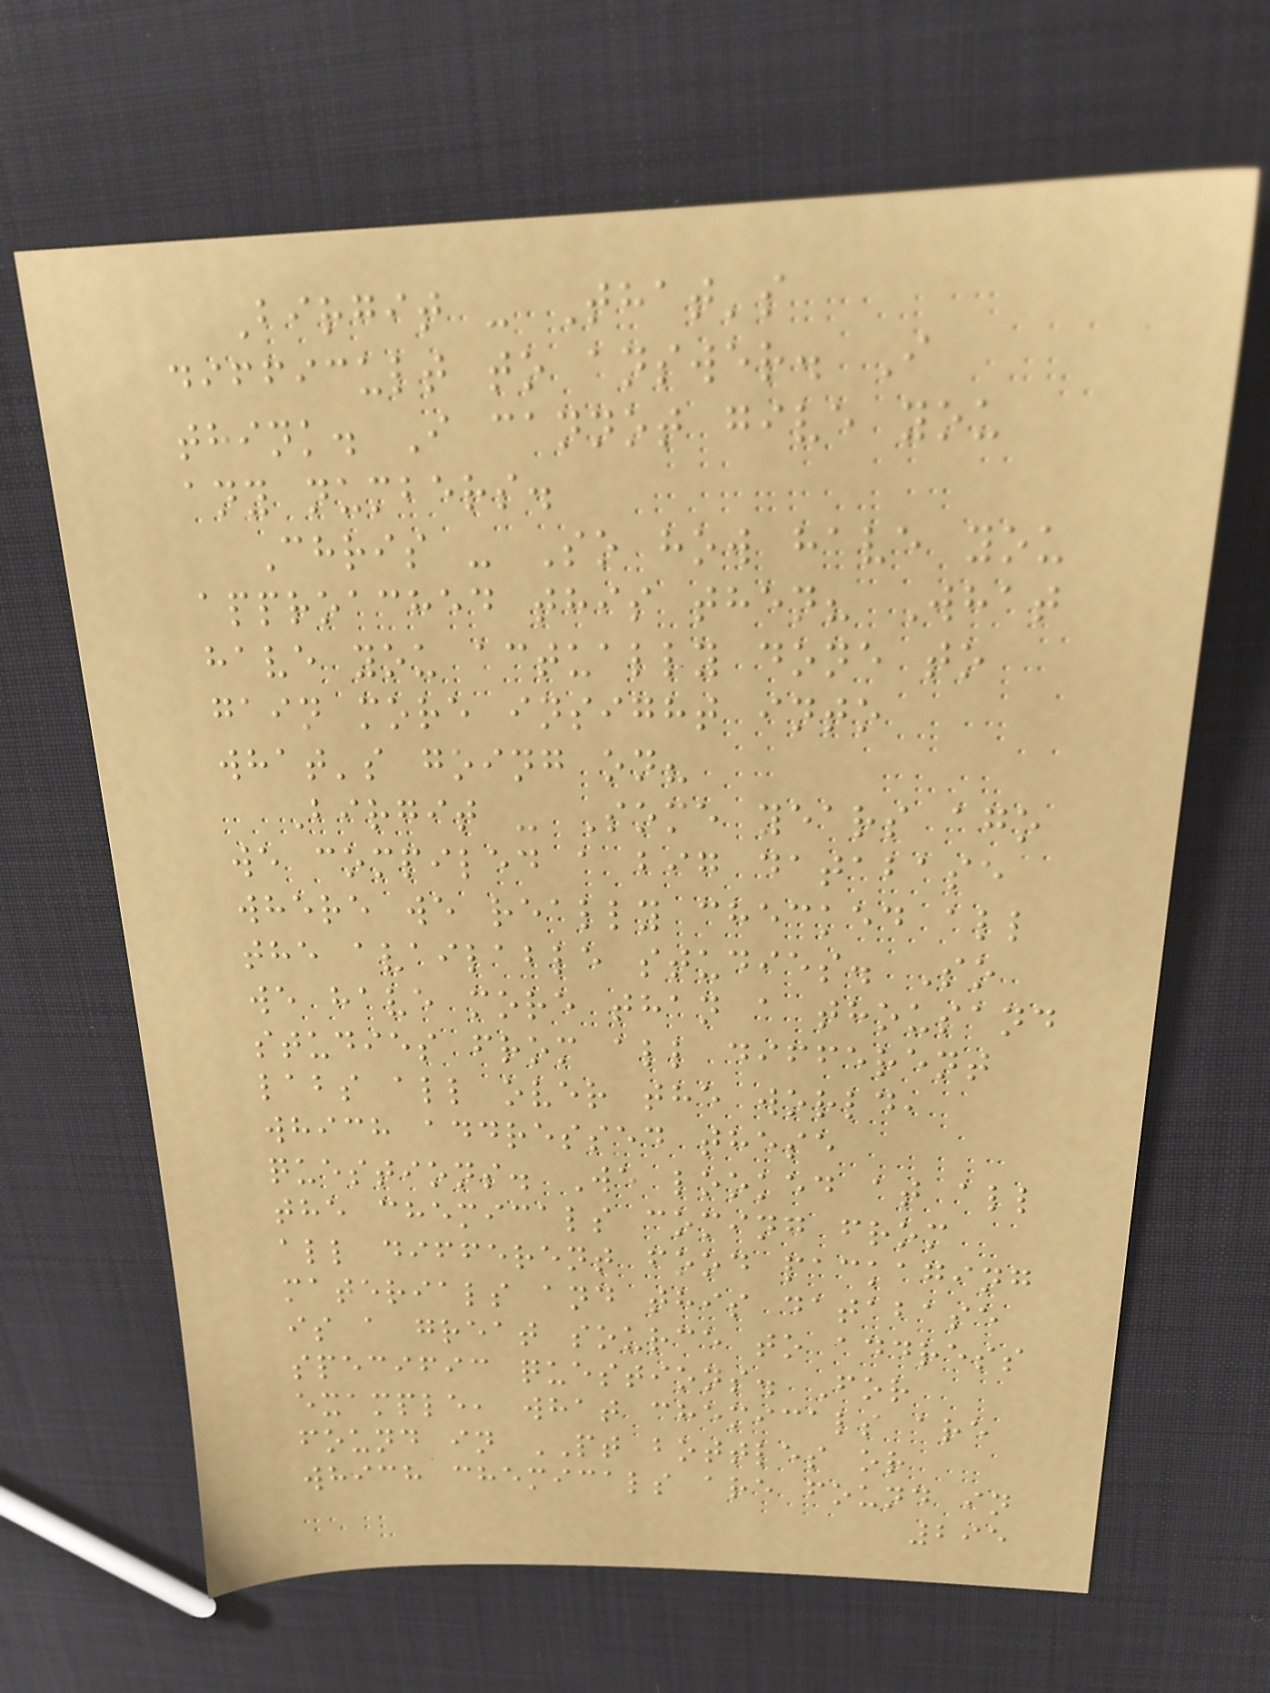Birgit - That's
difficult to answer. I
think. I cannot give you
any numbers.
Chris - So how have you
approached this then? What
have you actually done to
gain more insight into
what's going on?
Birgit - Some years ago
we compiled a big database
where we really checked all
the available studies. So
we have more than a thousand
studies from all different
labs all over the world,
which addressed these
questions. We looked at all
the chemicals coming from
all different food packaging
materials and this database
is a great source to address
specific questions. For
example, what chemicals are
found in PT bottles or
which chemicals are found in
295
